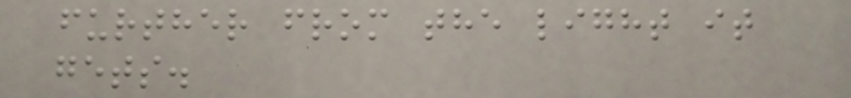further from the light it
gets.
